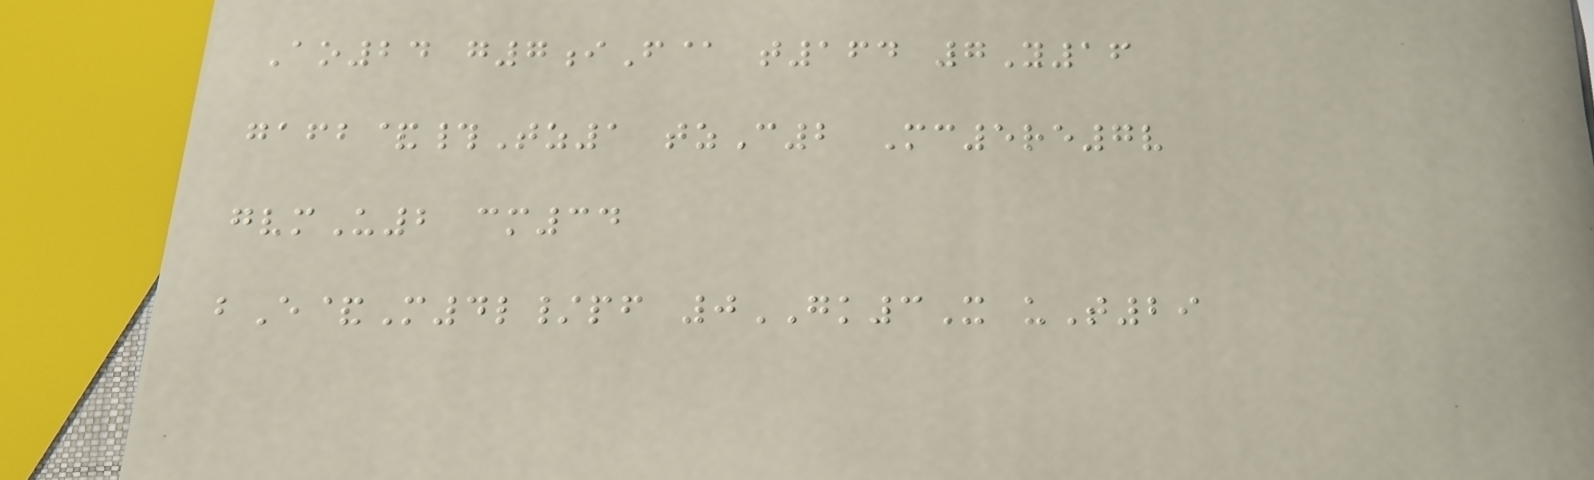Ao24 g7iF@ t164 7Y16
gafb&#Tz1 tzC2 Mc5re7v
gvmU2 cm34
bE&M4l/pf 0GK3X uT29
